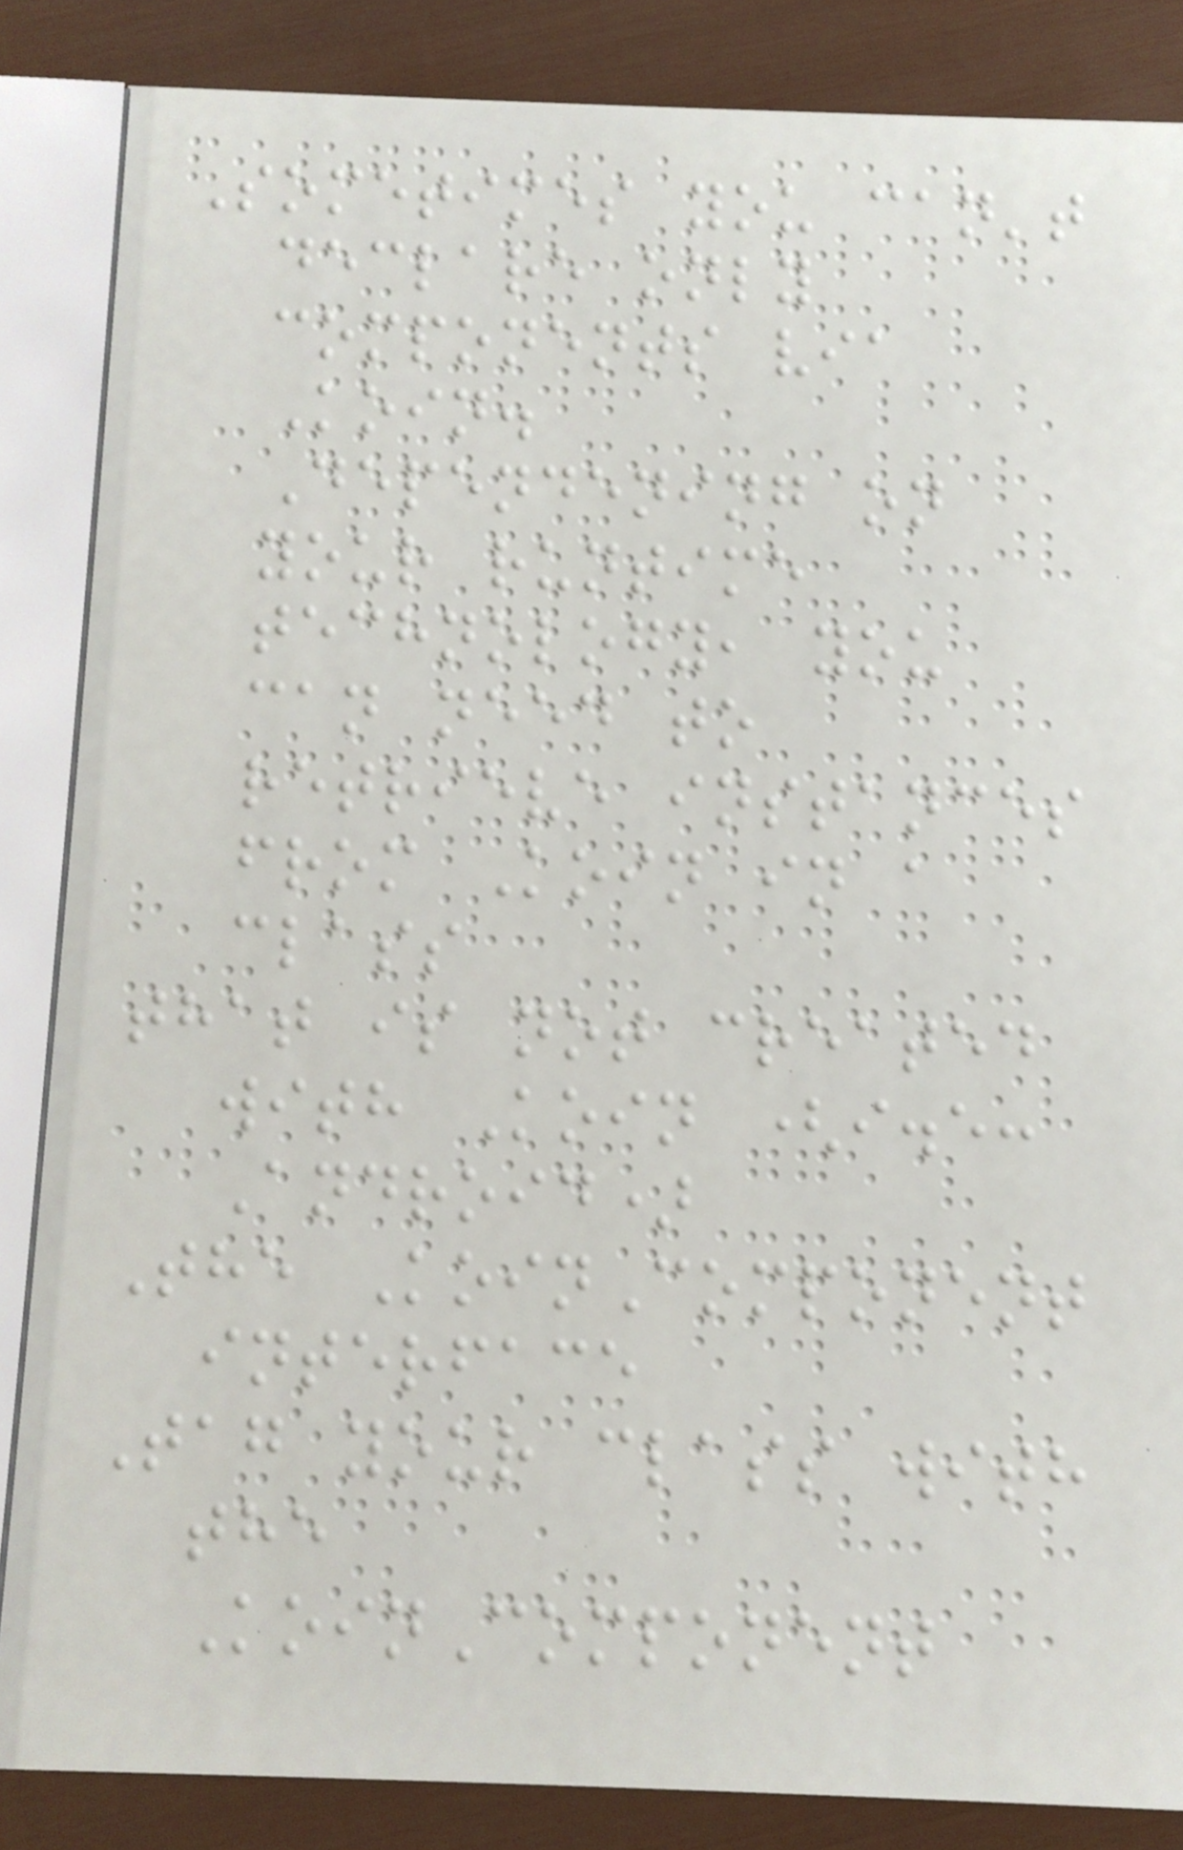Sometimes you can't
declare only
components via
Koin.
Dependening on
your runtime
technology, you
can need to
retrieve instances
from Koin in a
class
that is not created
with Koin (i.e:
Android)
The KoinComponent
interface
Tag your class with
the
KoinComponent
